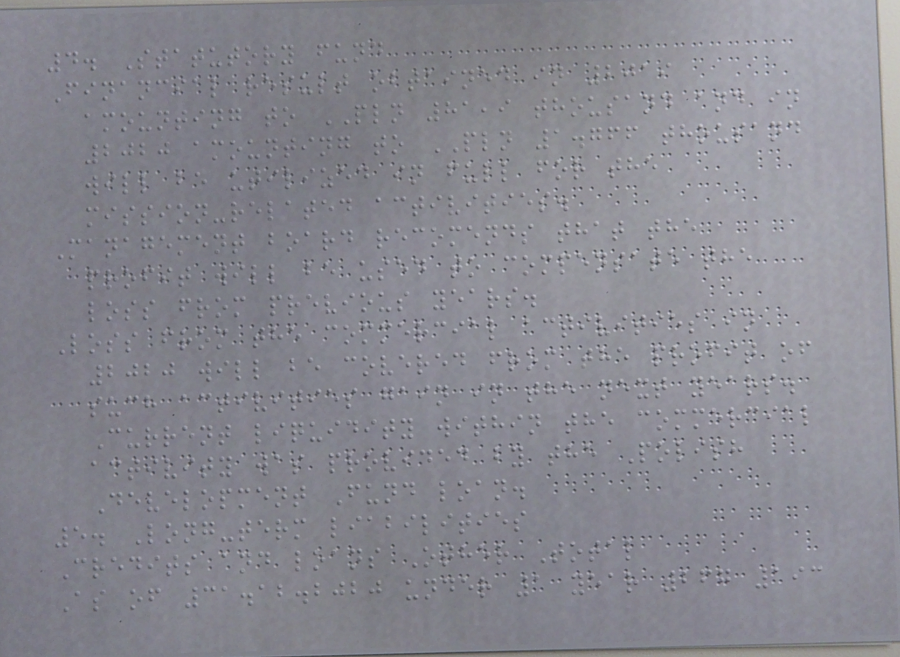4. Statutory fund
Financial result obtained in 2019
amounting to PLN 81,9 thousand and in
2020 amounting to PLN 1.766 thousand
will be utilized in full for the
mission-related activities.
Management board recomends that the
profit will be used to compensate the
loss from previous years.
Loss from the commercial activities in
2020 will be covered from the profit of
such activities gain in the next years.
Current liquidity within the commercial
activity was provided by the Polish
Development Fund loan.
5. Long-term liabilities
Credits and loans Other Total
As of 31.12.2020 under 1 year 267 193
